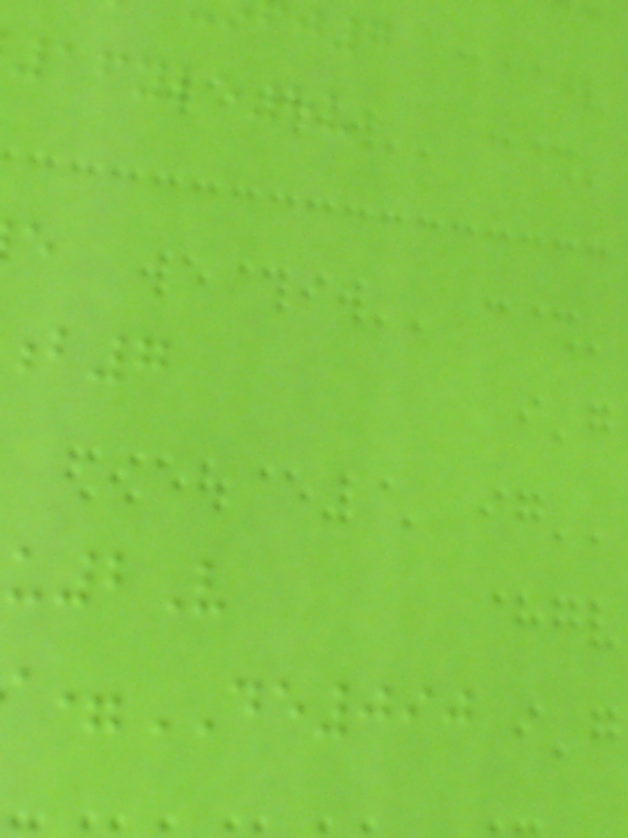16yle8u
=DE090
